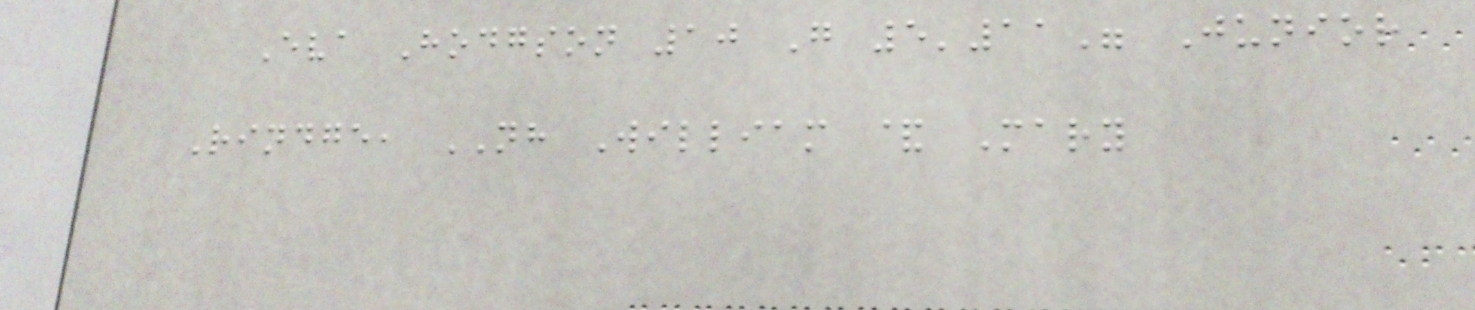Eva Hodgson 10 G 5'11" Junior
Rindge, NH William & Mary
